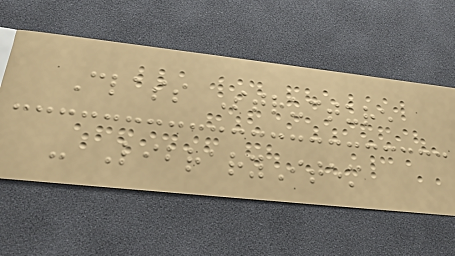Class Structure
- LibraryItem
